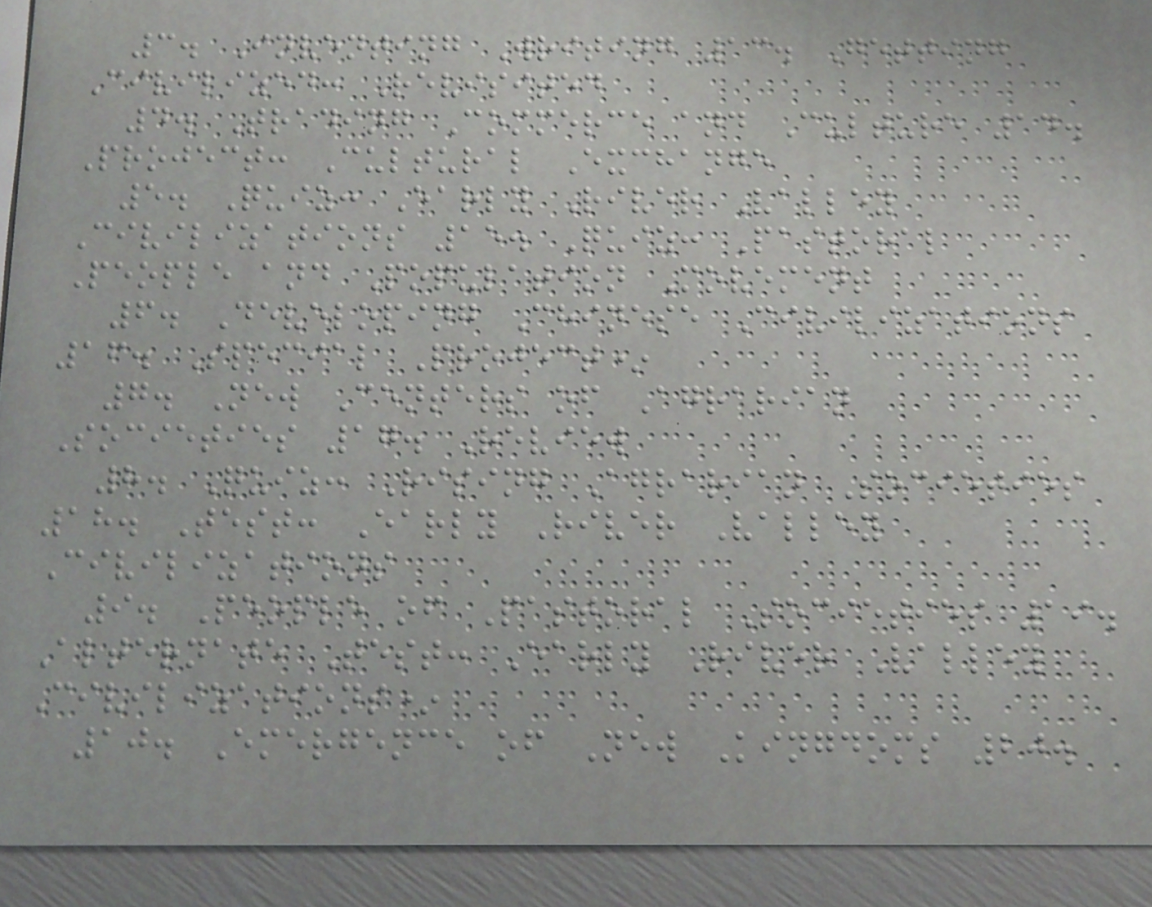3. Inventing Writing 13. Getting
Civilized: Revisited
4. Trading Commerce and Culture 14.
Project: Cultural Exchange
5. Quiz: Early River Valley
Civilizations 15. Quiz: Pastoral
People and Population Movement
6. Developing Chinese Civilizations
16. Special Project*
7. New Centers of Agrarian
Societies 17. Review
8. Quiz: Rising Agrarian Societies
18. Test: Early River Valley
Civilizations
9. People of Pastoral Societies 19.
Alternate Test: Early River Valley
Civilizations*
10. Emergence of New Kingdoms 20.
